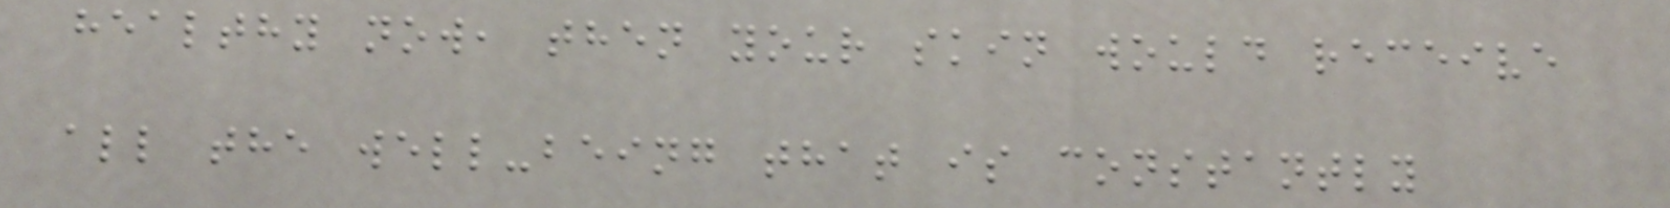healthy now, then your skin would receive
all the well-being that is constantly
